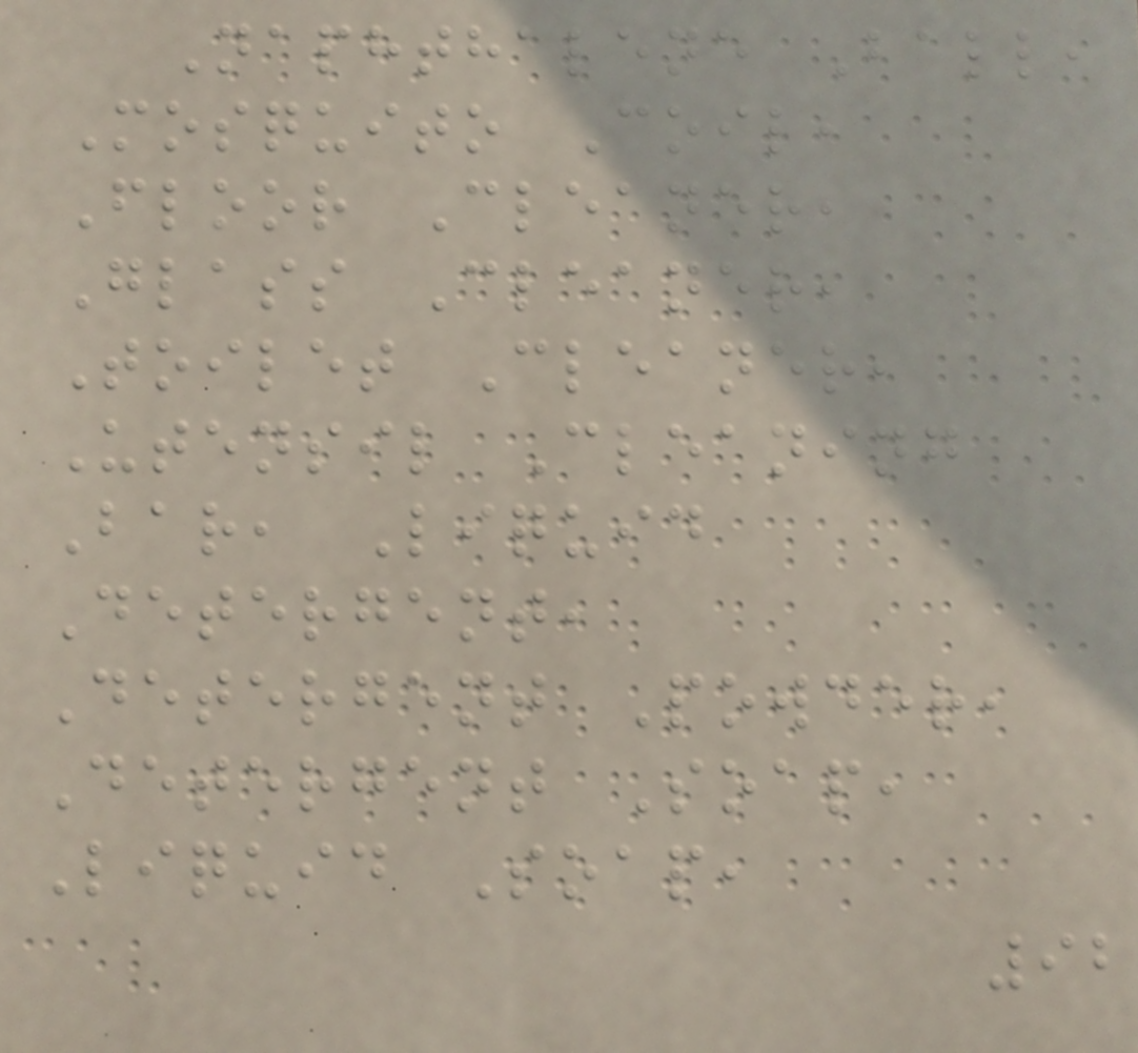Naphthalene Ball,
Mosquito Coil,
Floor Cleaner,
Glass Cleaner,
Toilet Cleaner,
Utensil Cleaning
Bar, Liquid
Detergent,
Detergent Powder,
Detergent Soap,
Liquid Soap,
92
